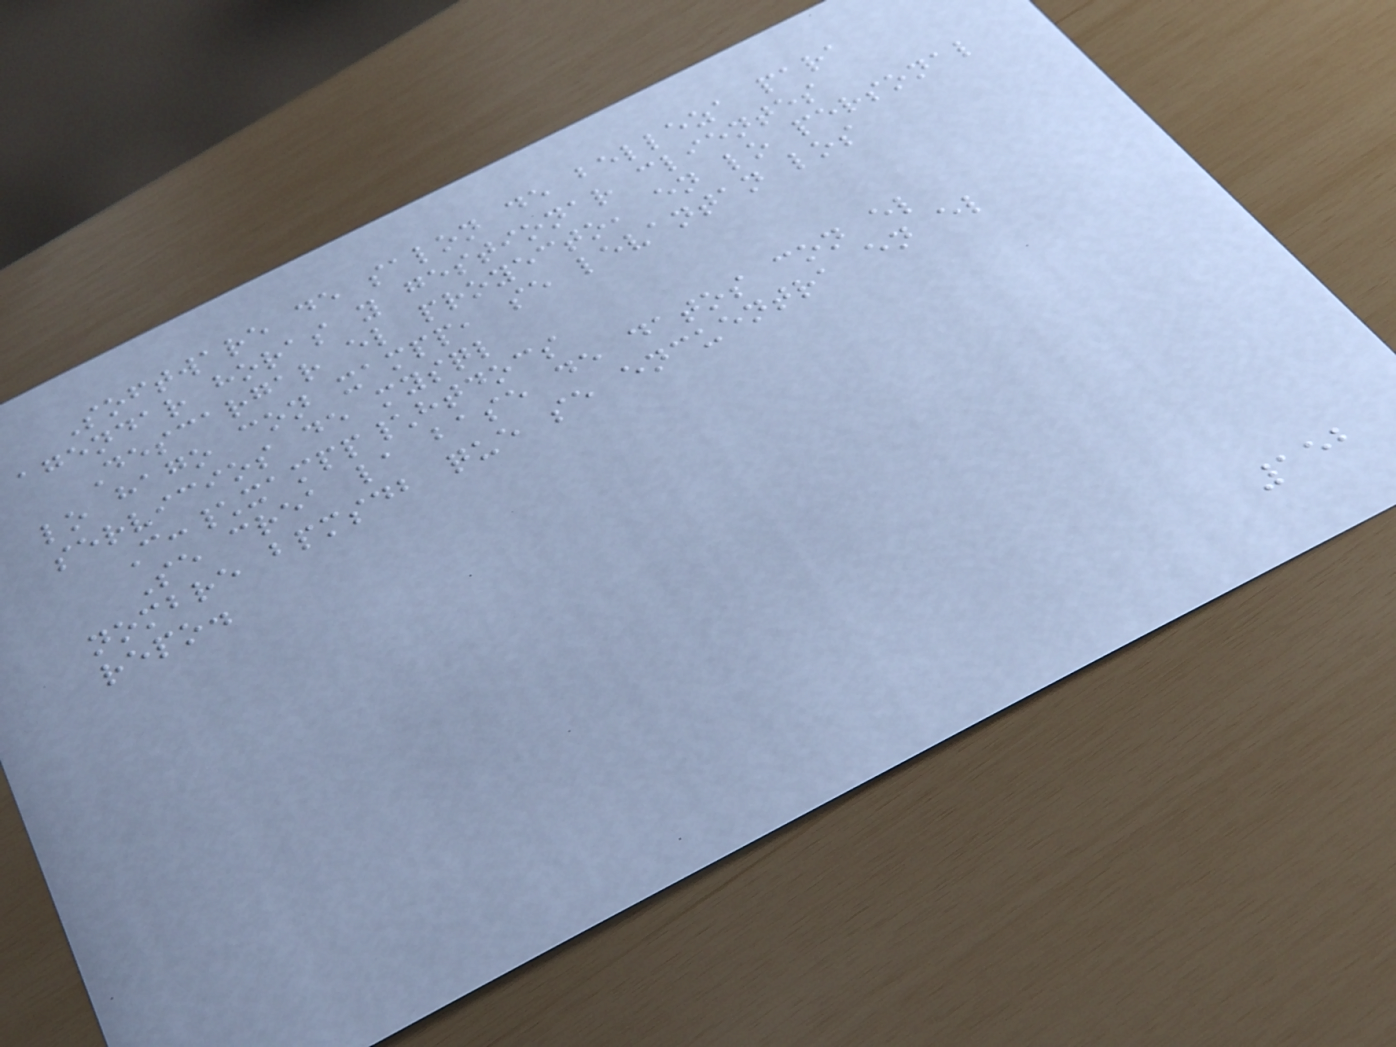Software de salon de belleza para
agendar horas y gestionar clientes
Descargar el proyecto, en lo personal
lo hago con xampp, se levantan los
servicios de mysql
C:\xampp\htdocs
Se crea la base de datos con el
nombre bpmsdb que se encuentra en el
repo.
152
